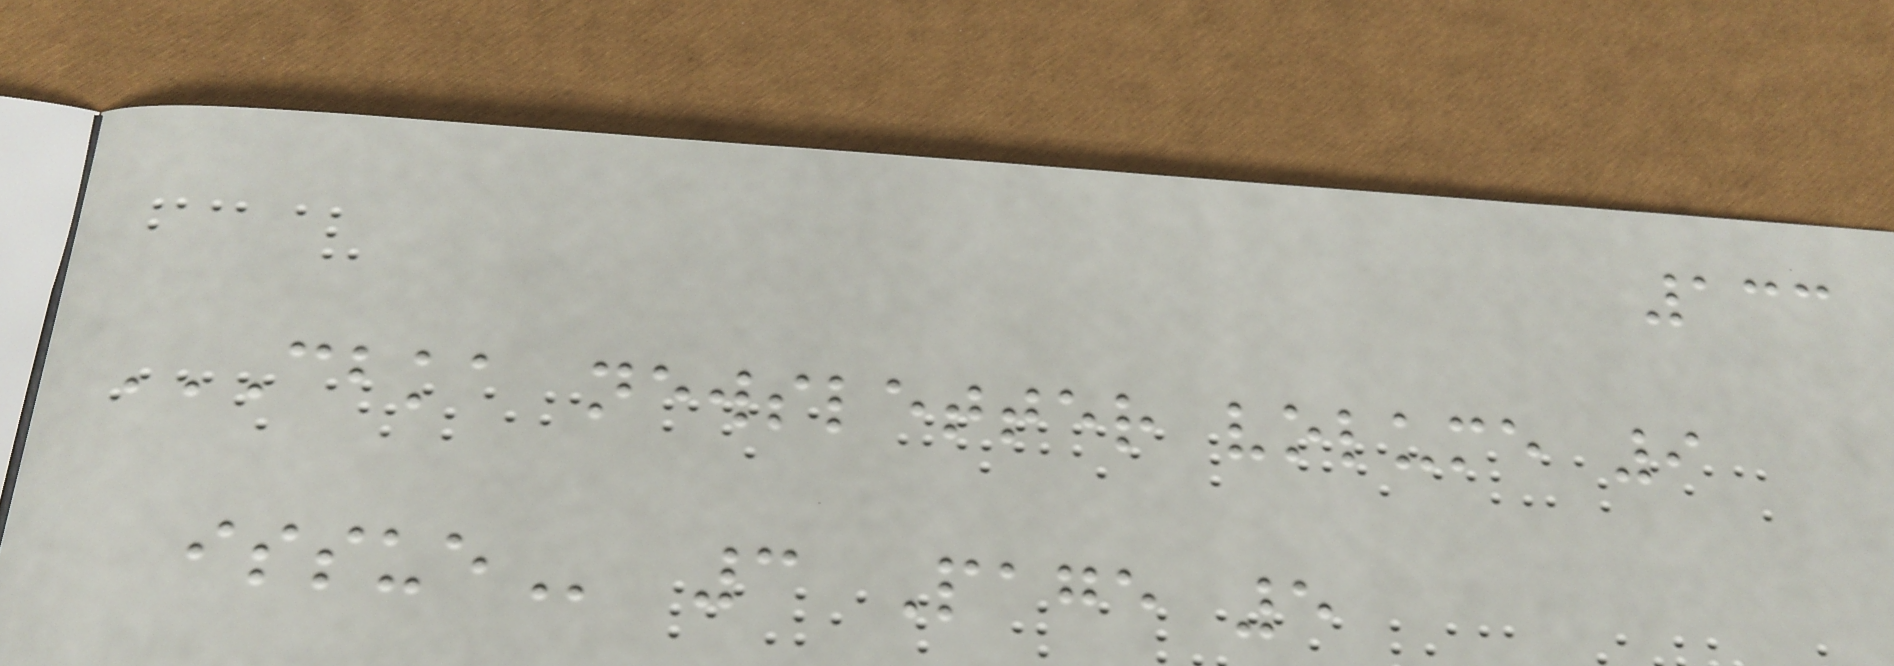133
CBKA NEWSLETTER VOLUME 9
ISSUE 3 Page 5
